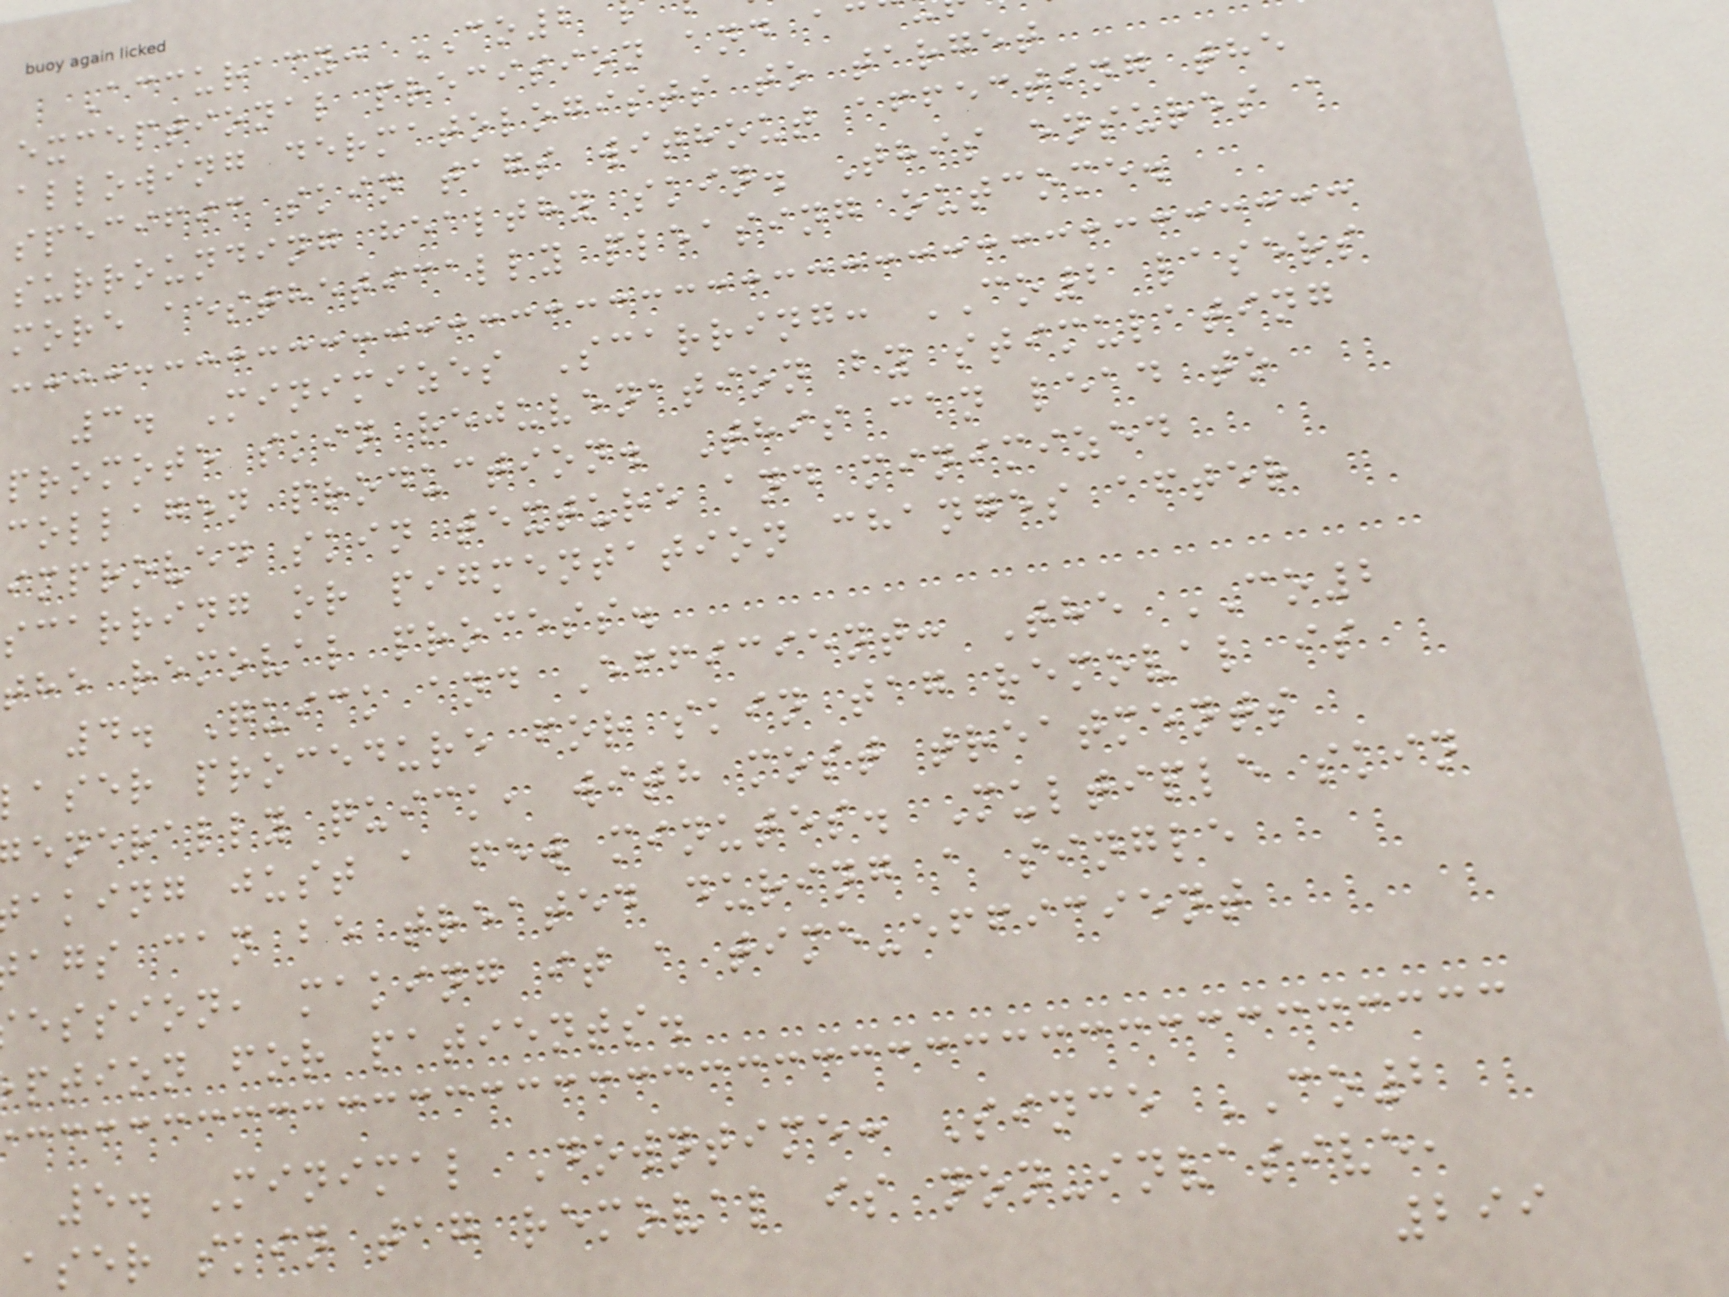Accuracy: CO2
exceptional precision and ac
allowing dermatologists to target
specific skin tags without affecting the
surrounding healthy skin. This ensures a
more aesthetically pleasing outcome.
3. Minimizes Scarring: CO2 lasers
promote skin rejuvenation by stimulating
collagen production. This can lead to
improved skin texture and minimized
scarring or pigmentation changes after
the removal process.
4. Quick and Efficient: The CO2
aser procedure for skin tag removal is
enerally quick, with most treatments
aking just a few minutes. Multiple skin
ags can be treated during a single
ession, making it a time-efficient
ption for patients.
5. Minimal Downtime: Since CO2
aser skin tag removal is non-invasive,
299
